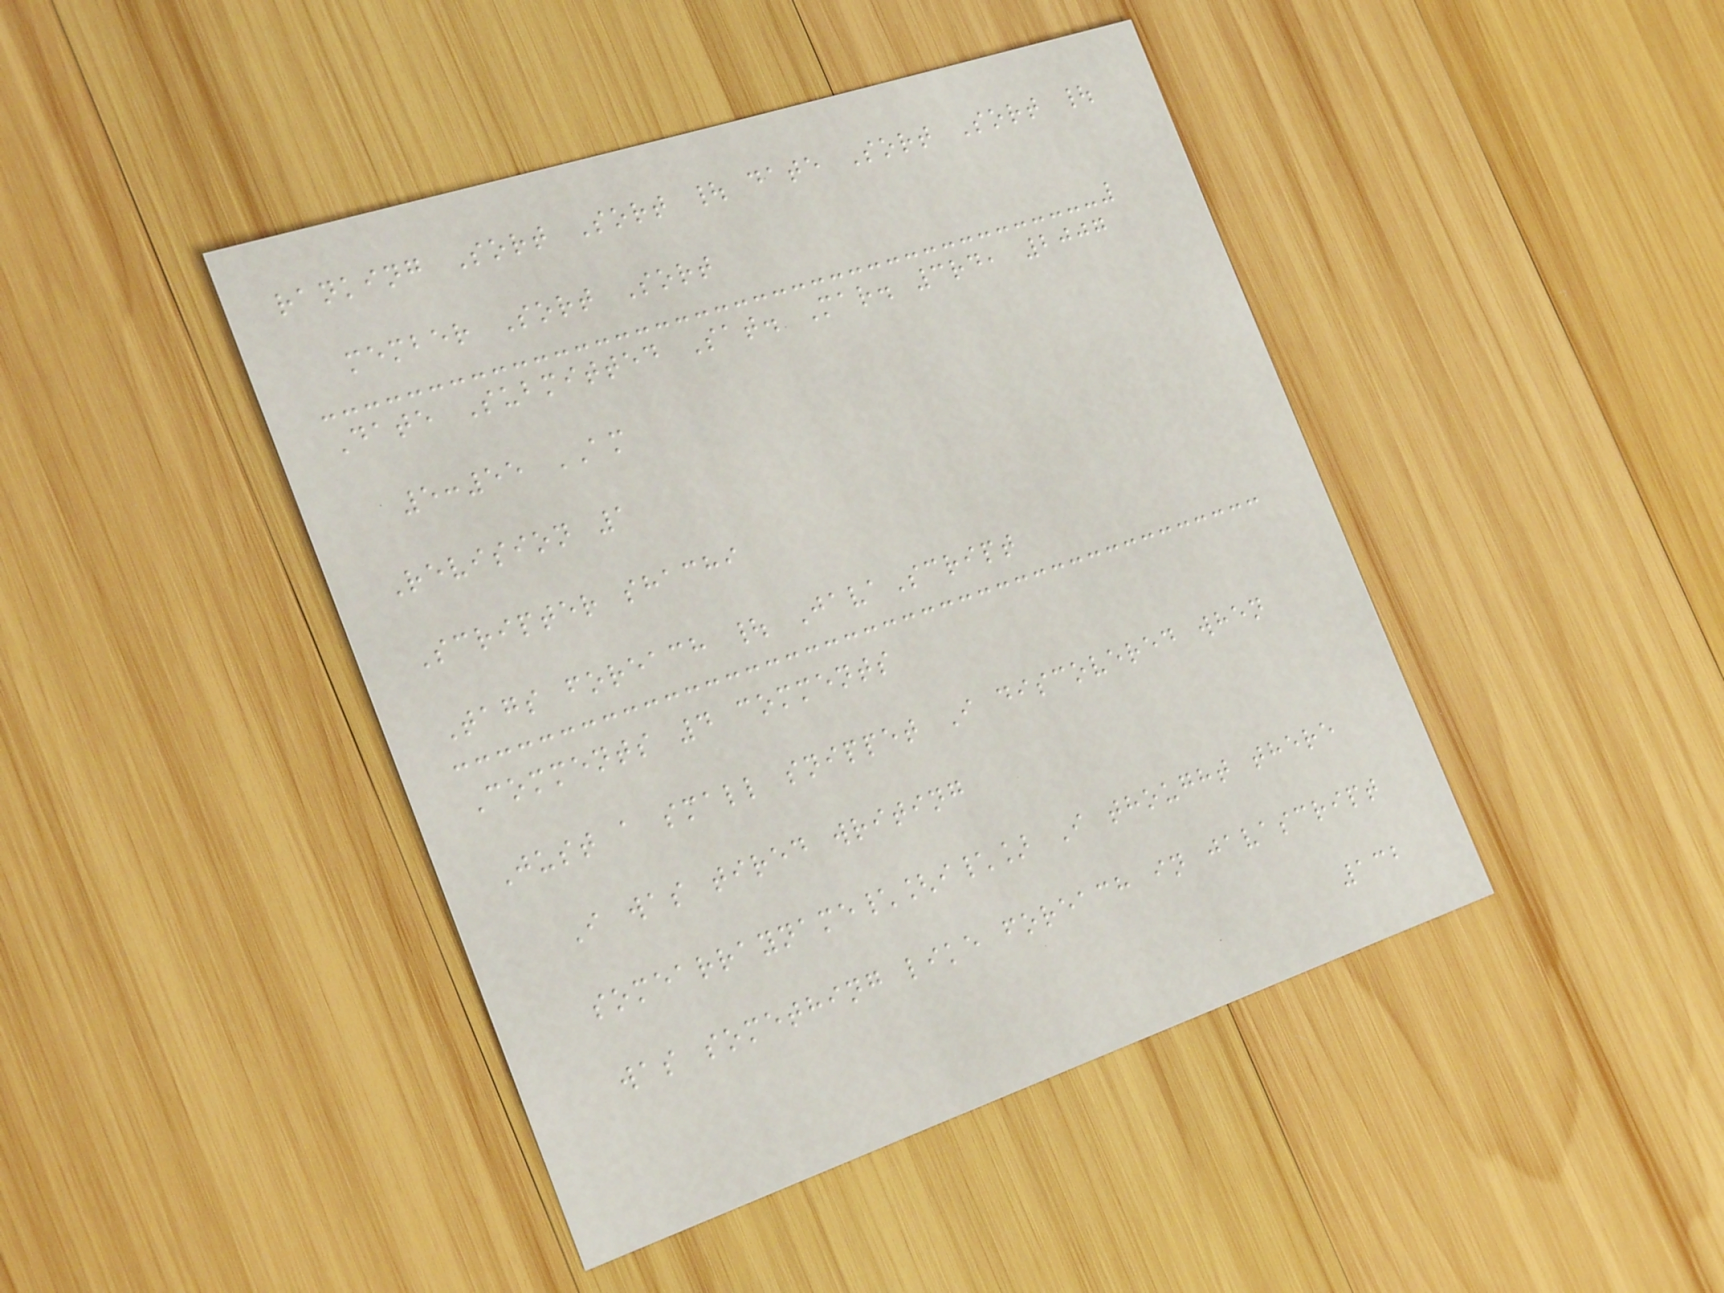ranking Sort Sort | date Sort Sort |
member Sort Sort
Date Submitted Sat. Mar. 3rd, 2007
5:55 AM
Revision 1
Scripter shachi
Tags foreach | JavaScript
Comments 4 comments
Just a small snippet I discovered when
I was tired writing
somearrayname\[i\] I thought there
was something like foreach in javascript
132
